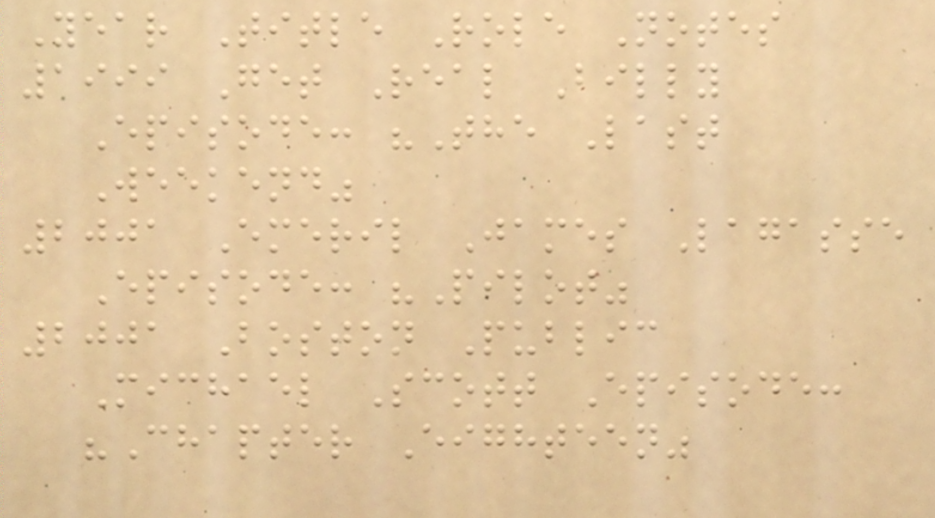Year Title Role Notes
1999 Get Real Billy
Episode: "The Last
Weekend"
2001 Emeril James Lagasse
Episode: "Pilot"
2001 Boston Public
Michael Scott Episode:
"Chapter Eighteen"
